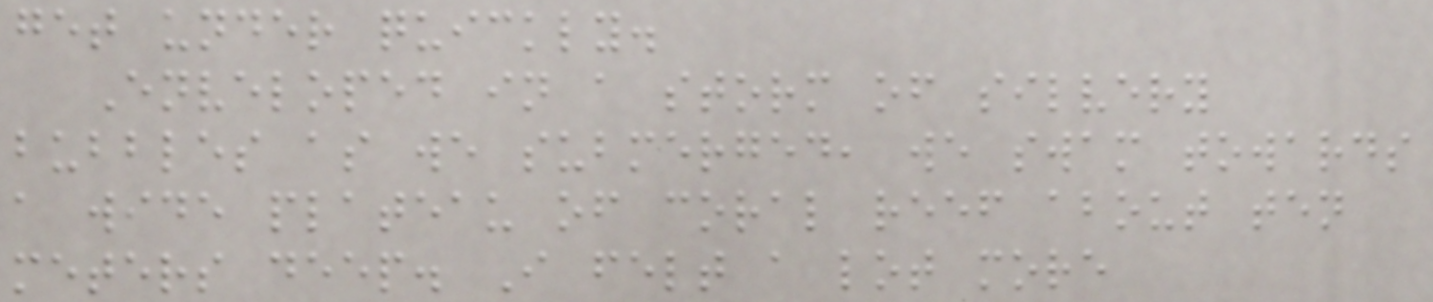get under quickly.
Enveloped in a storm of silvery
bubbles as we submerged, we swam towards
a wide plateau of coral reef about ten
meters deep. I felt a lot more
